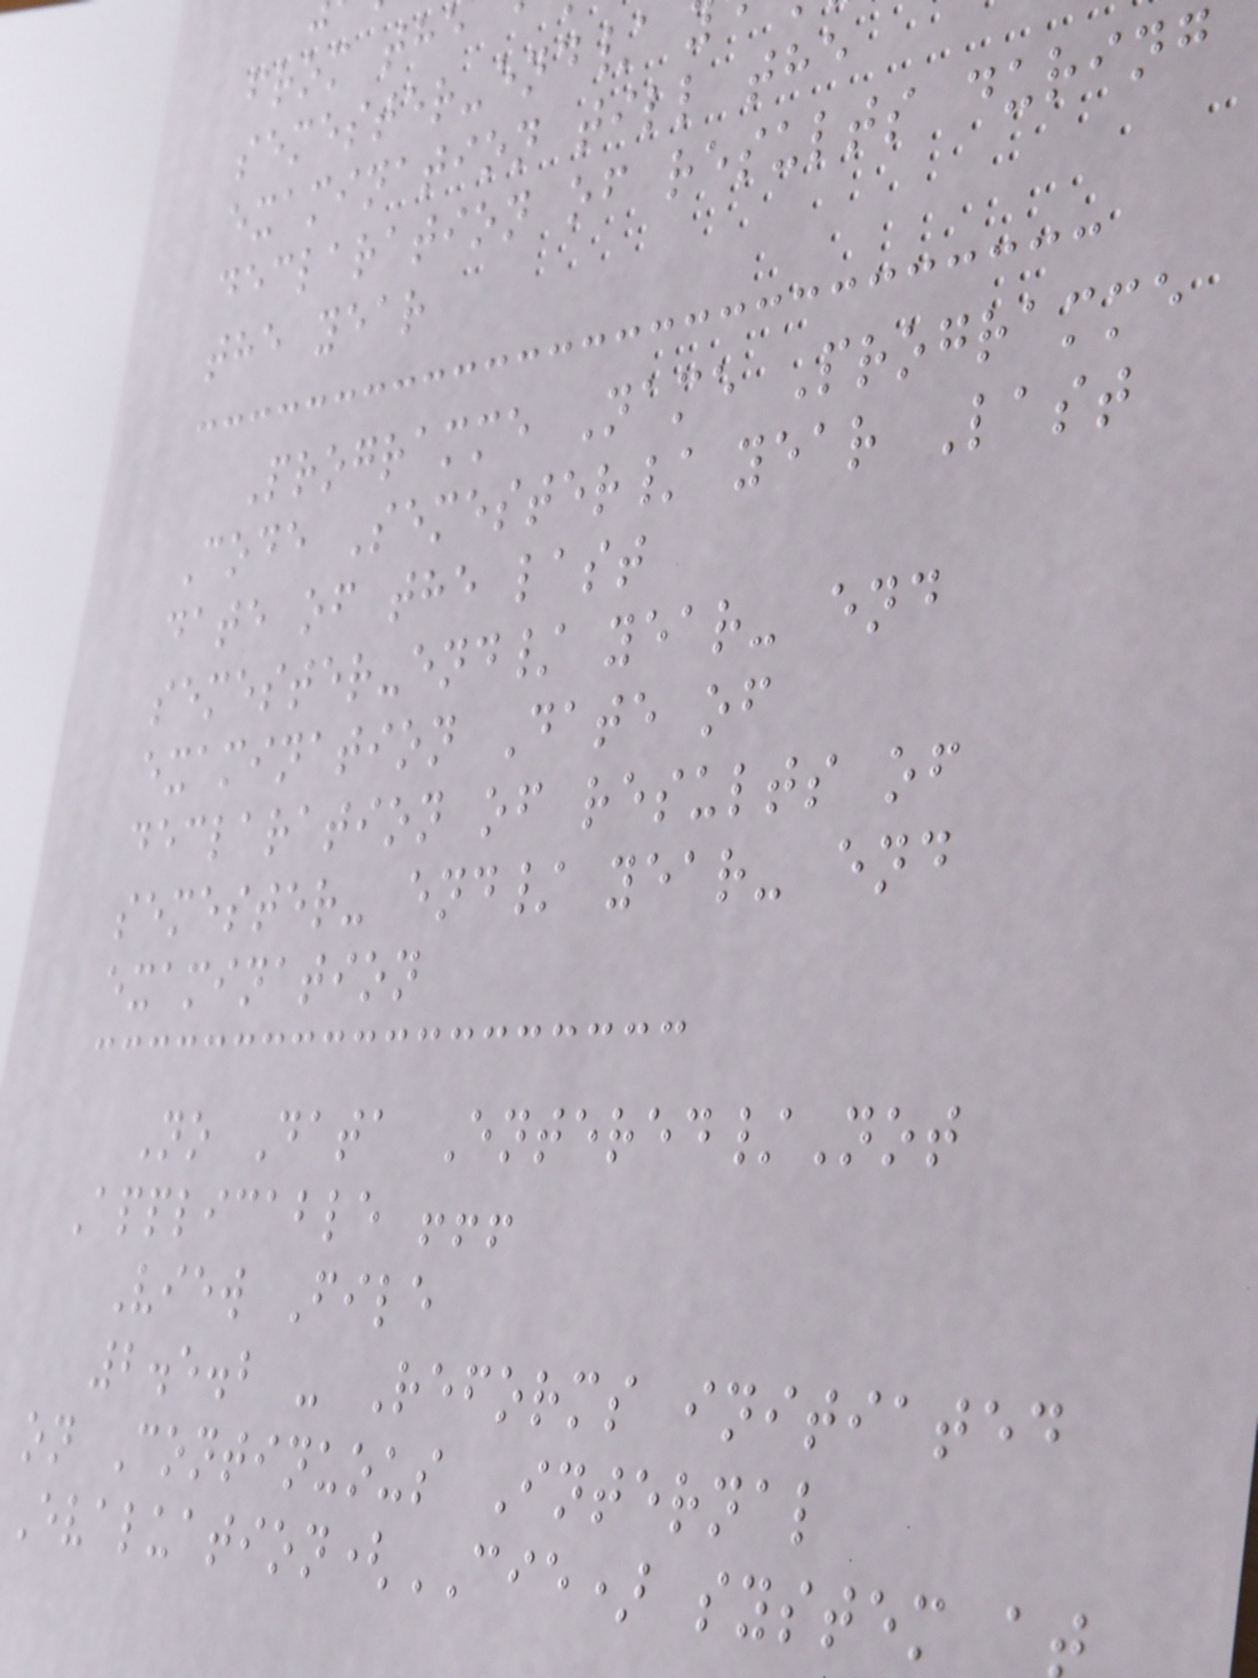from the
semester-end/
examination till the
declaration of results during
the year
Programme Name Programme
Code Semester/ year Last
date of the last
semester-end/ year- end
examination Date of
declaration of results of
semester- end/ year- end
examination
No Data Entered/Not
Applicable !!!
View File
2.5.2 - Reforms initiated
on Continuous Internal
Evaluation(CIE) system a
